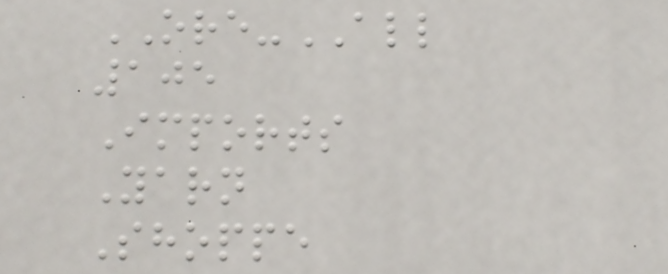ORE-ALL
105
Imports
Yarn
Shoppe
